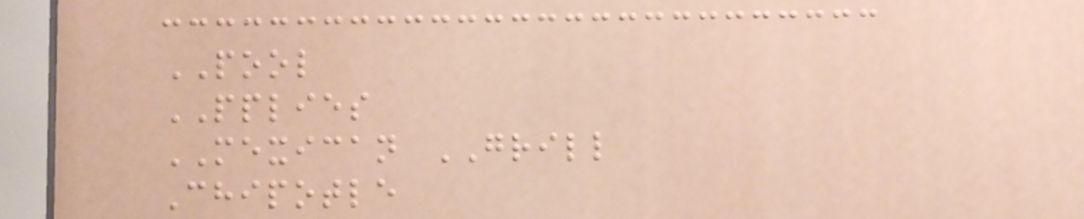POOL
PPLIES
MEXICAN GRILL
Chipotle
